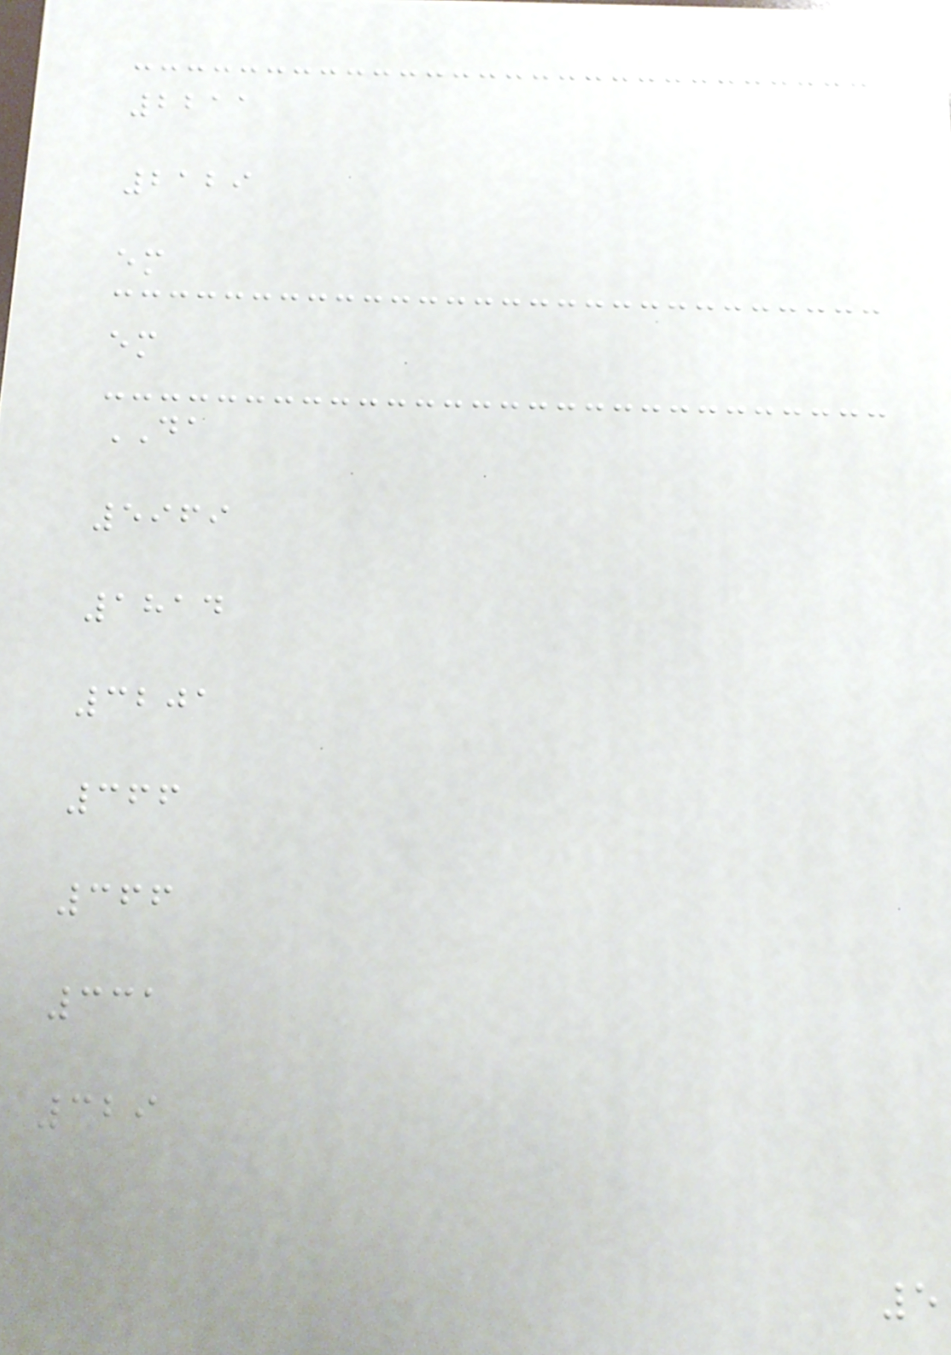2211
2129
em
em
DA
5969
1814
3201
366
366
331
329
5
